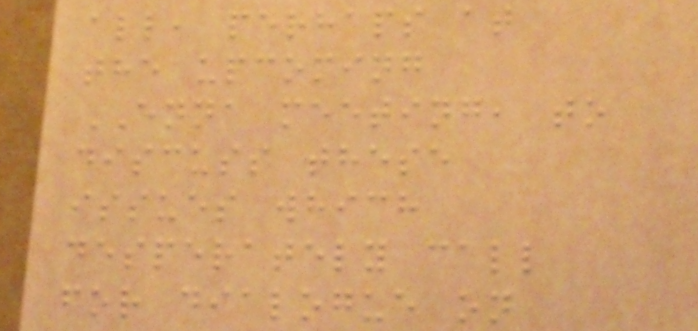all, perhaps at
the upcoming
ENNA meeting, to
discuss these
issues which
desperately call
for dialogue on
